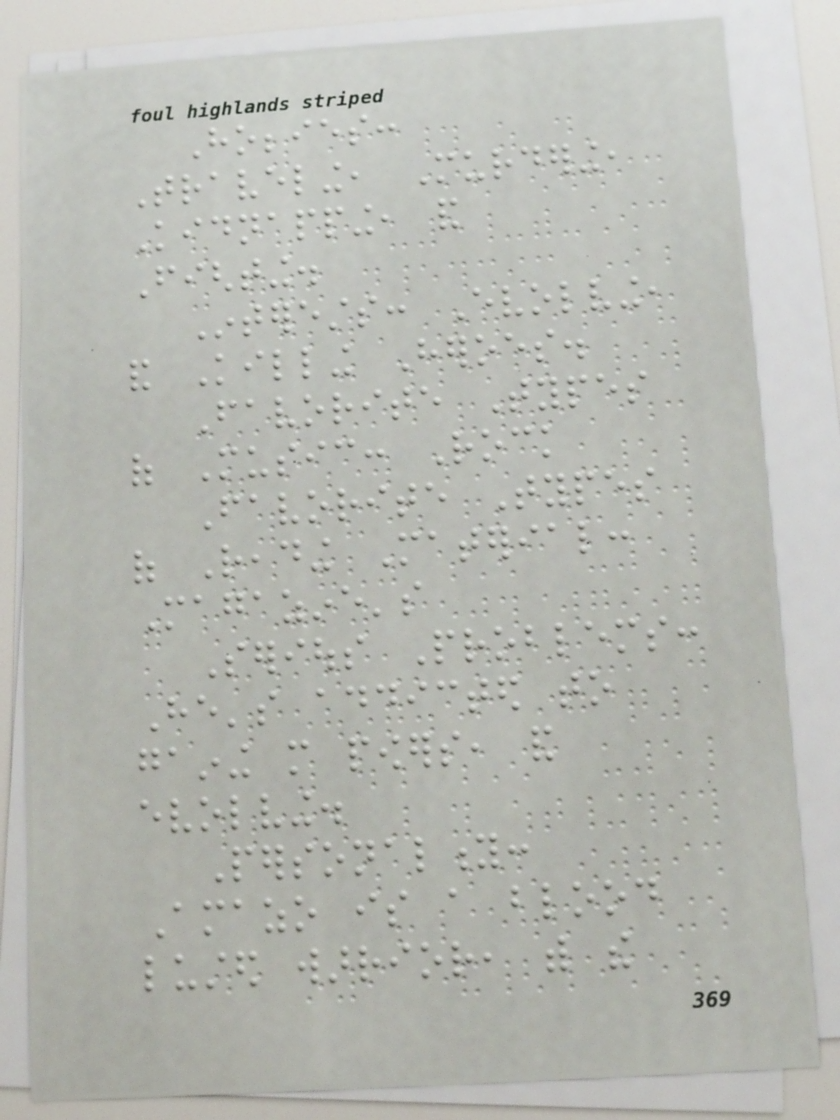Hobbies:
Traveling, Murdering,
Kidnapping, and
Fighting.
Interests: Evolving,
and Killing Heroes.
Favorite Types
of Music: Rock
Favorite Types
of Reading Material:
Magazine's
Serious Problems:
He's addicted to
gaining more powers, and
evolving.
Personality:
Amazo is a blood
lusted warrior, with the
